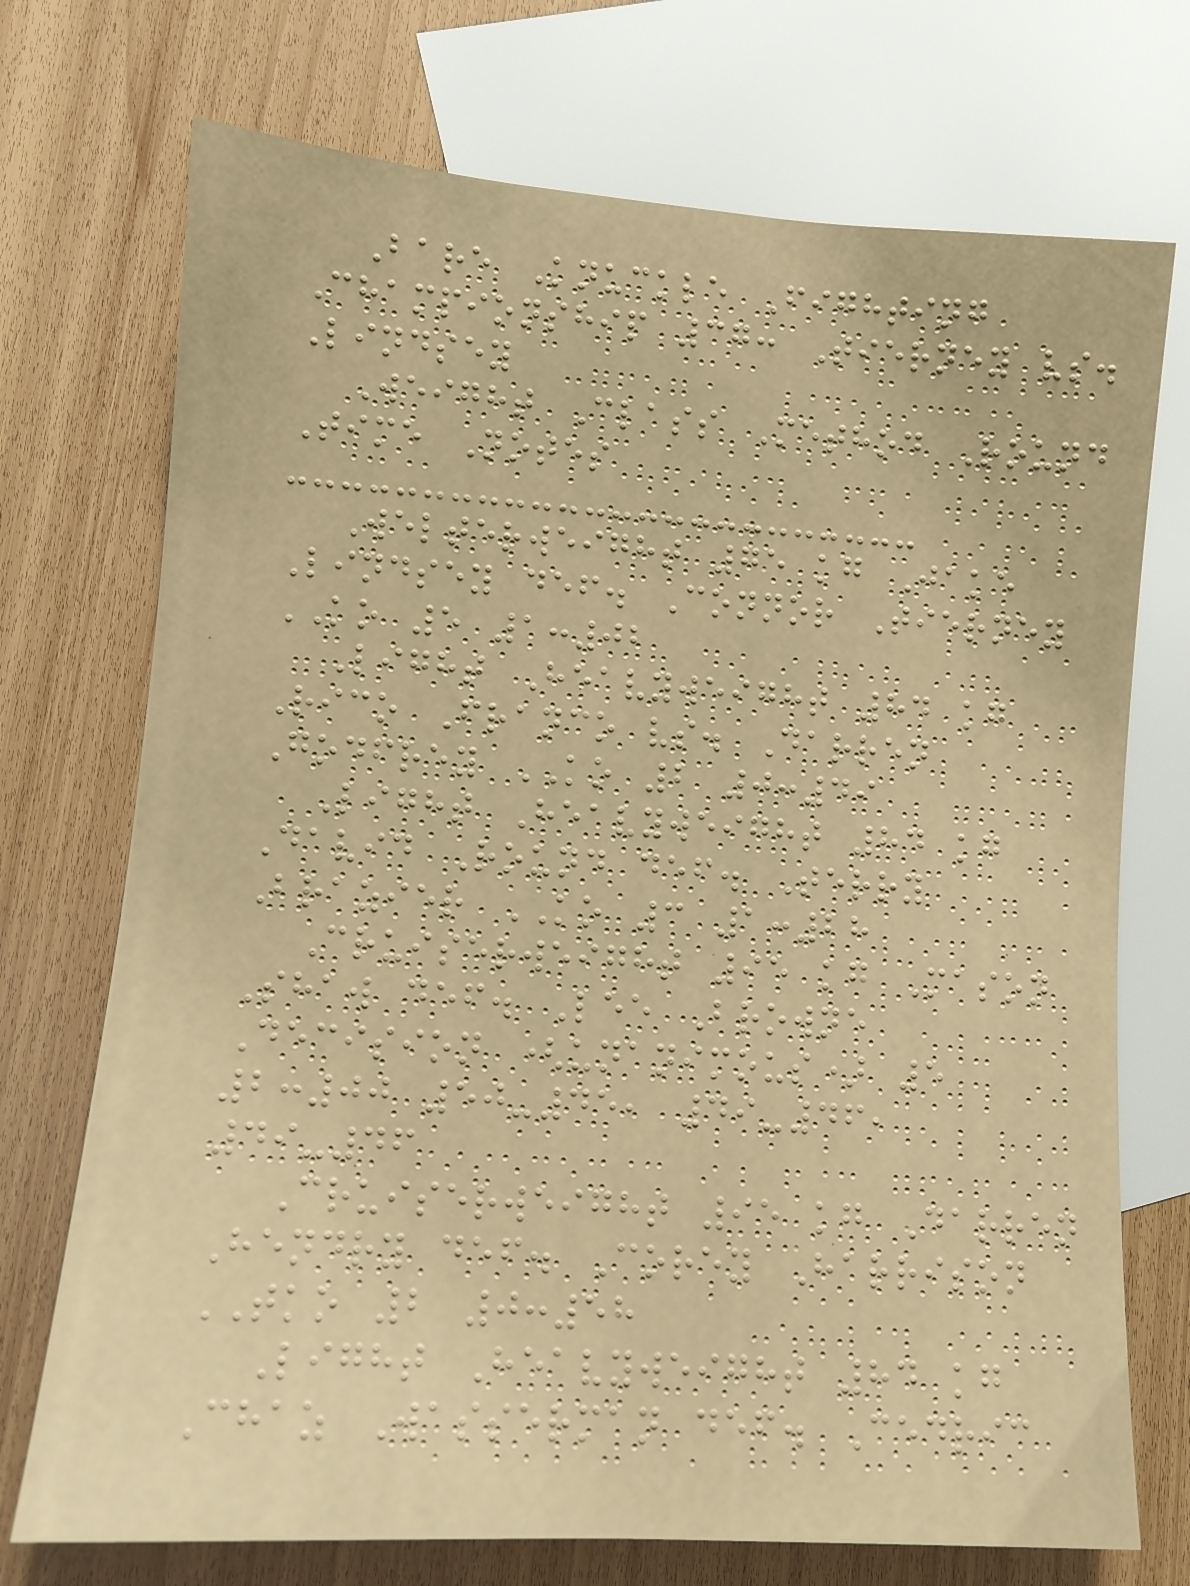Bare Knuckle Fighting
Championship 37: Tierney vs.
Lindsey
Weight Class Method Round
Time Notes
Welterweight 75 kg Jake
Lindsey def. Connor Tierney
KO 5 1:02
Light Heavyweight 84 kg
Rico Franco vs. Darren
Godfrey KO 2 0:49
Light Heavyweight 84 kg
David Round def. Terry
Brazier KO 3 1:28
Cruiserweight 95 kg Mason
Shaw def. Lee Browne
Decision (unanimous) 5
2:00 50-45, 49-46,
49-46
Cruiserweight 95 kg Darren
Hendry def. Corey Harrison
TKO 2 0:58
Light Heavyweight 84 kg
Chaz Wasserman def. Cedric
